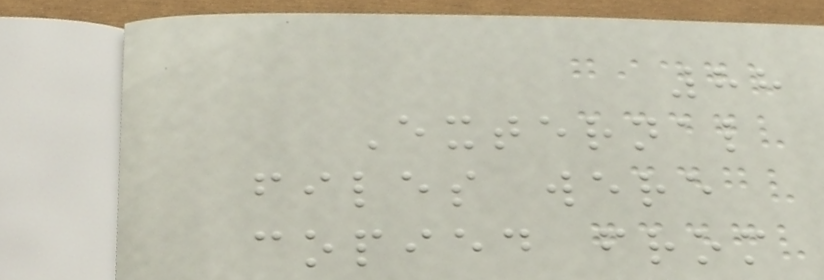88
External
files were
copied from
